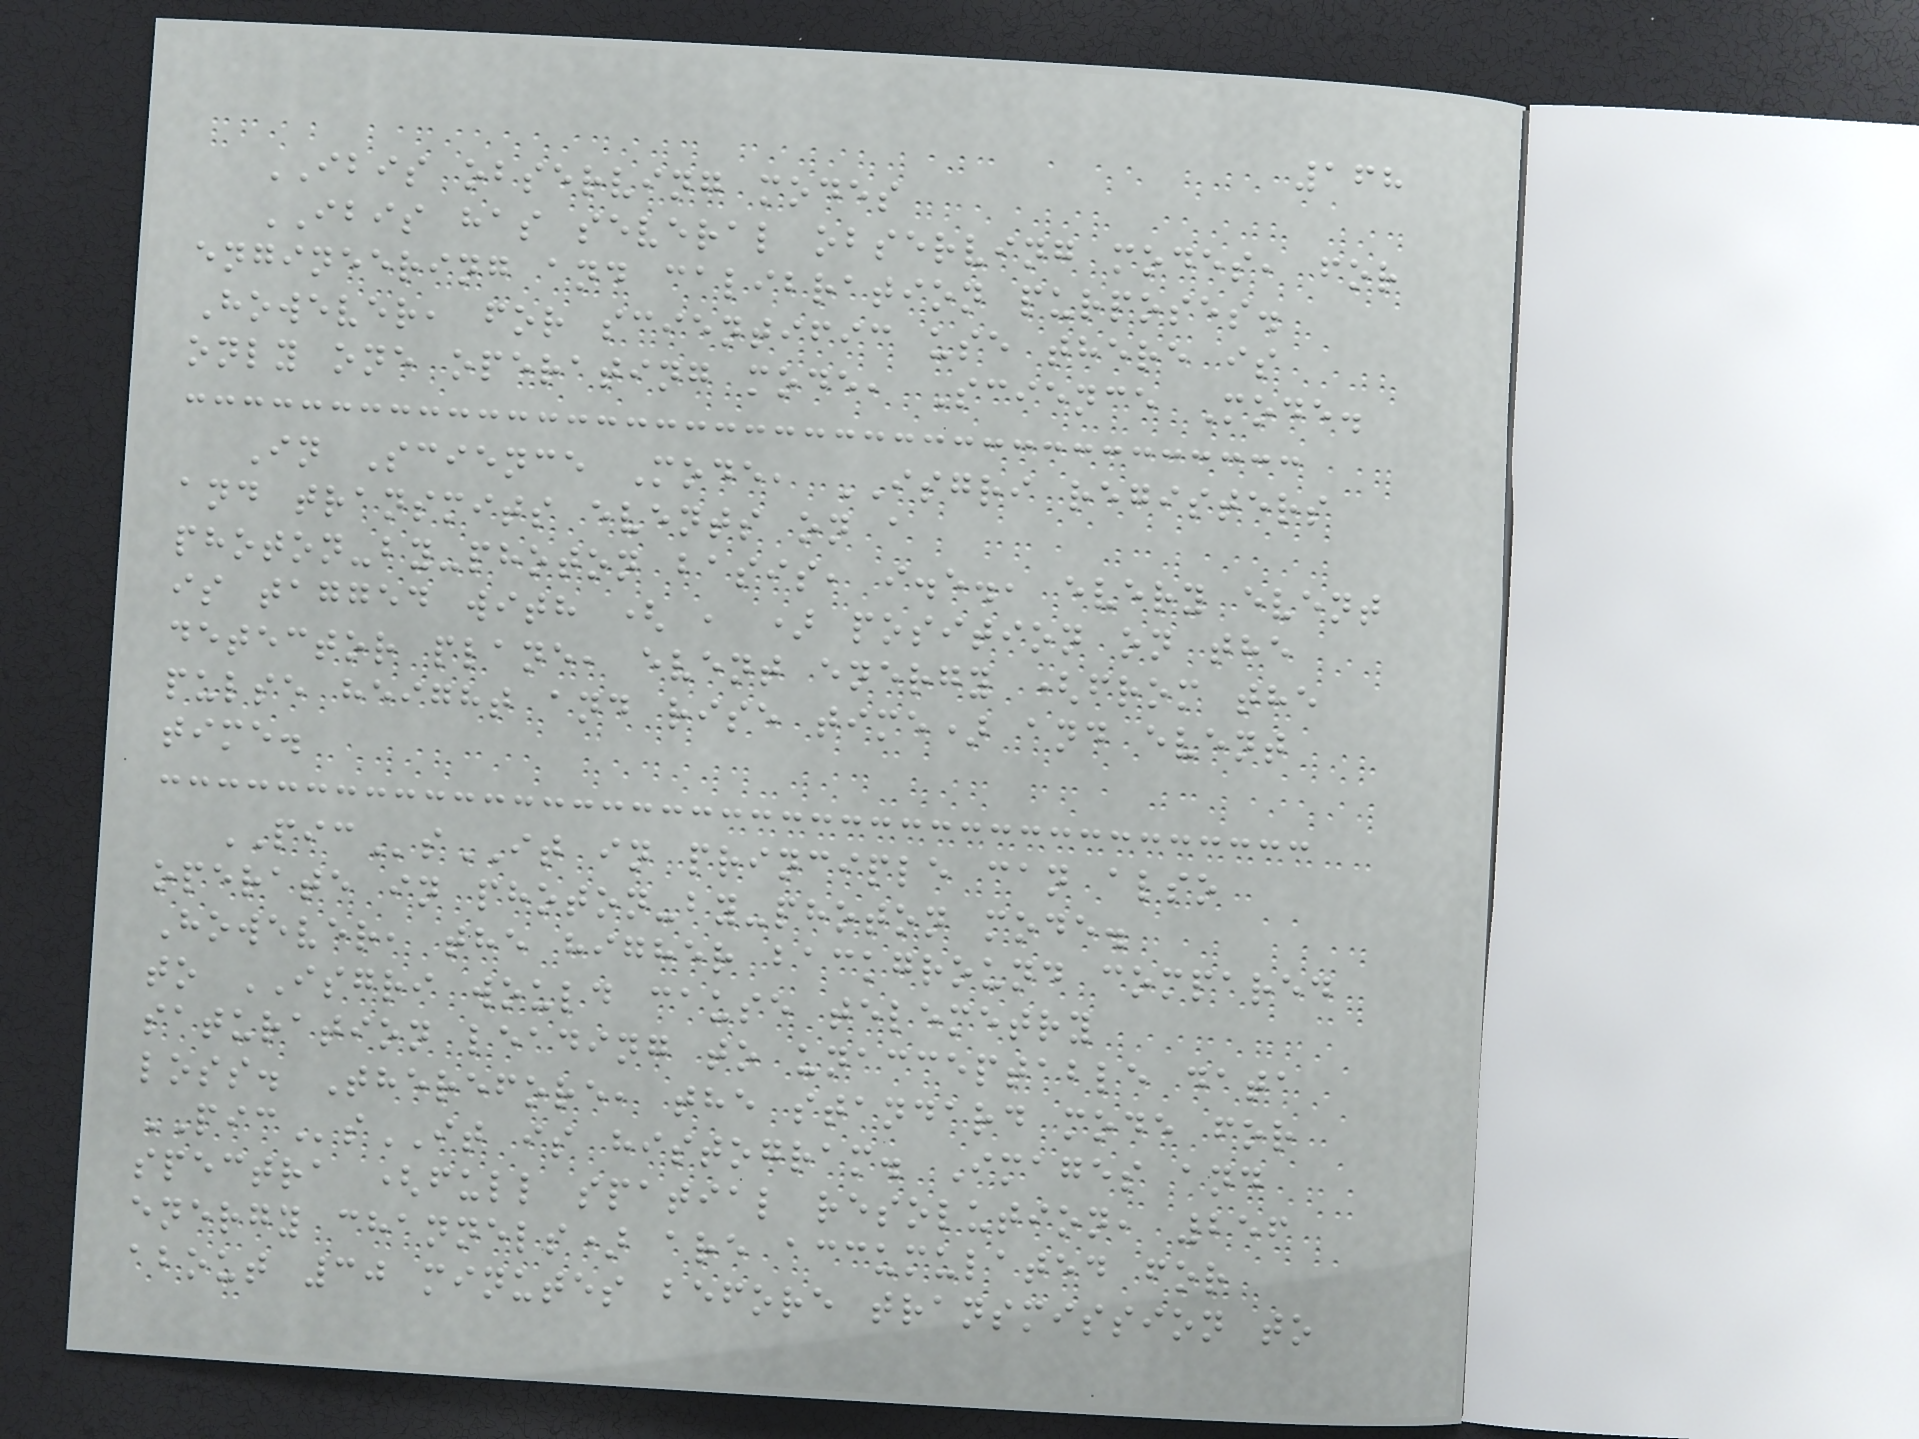168
IBIS observing modes
IBIS has several observing modes, for
engineering and calibration purposes.
However, for scientific use there is
only one operating mode, Science Mode.
In Science Mode, ISGRI registers
and transmits events on a
photon-by-photon basis, i.e., every event
is tagged with ( , ) position on the
detector plane, event energy (from the
pulse height and rise time) and event
time.
PICsIT in principle can also
operate in photon-by-photon mode.
However, the higher background compared
to ISGRI would cause telemetry
saturation leading to unacceptable data
loss. Therefore, the standard mode for
PICsIT is histogram. Images and
spectra (full spatial resolution, 256
energy channels) are accumulated for
about 30 minutes before transmission to
